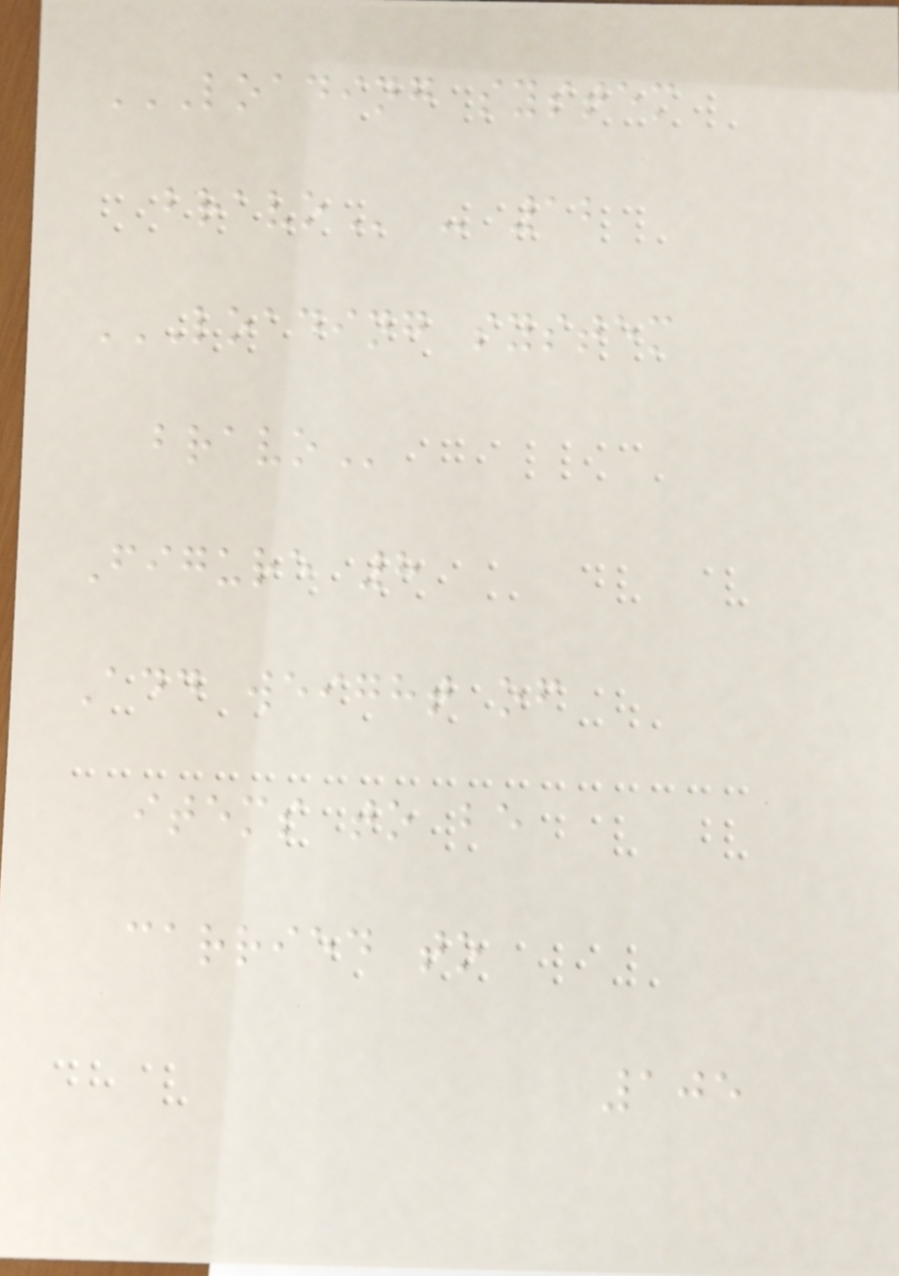LOADING SYSTEM
BRAVO - 12
LOADING SYSTEM
BRAVO
Figure 8
Add weight of
items to be
carried to
105
